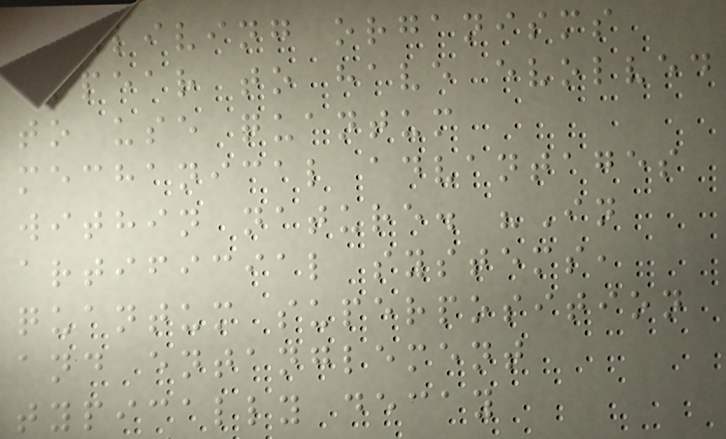Living organisms
appear to have evolved
to use quantum
mechanical advantages
within nature. "In
artificial systems,
quantum superposition
and entanglement
typically decay
